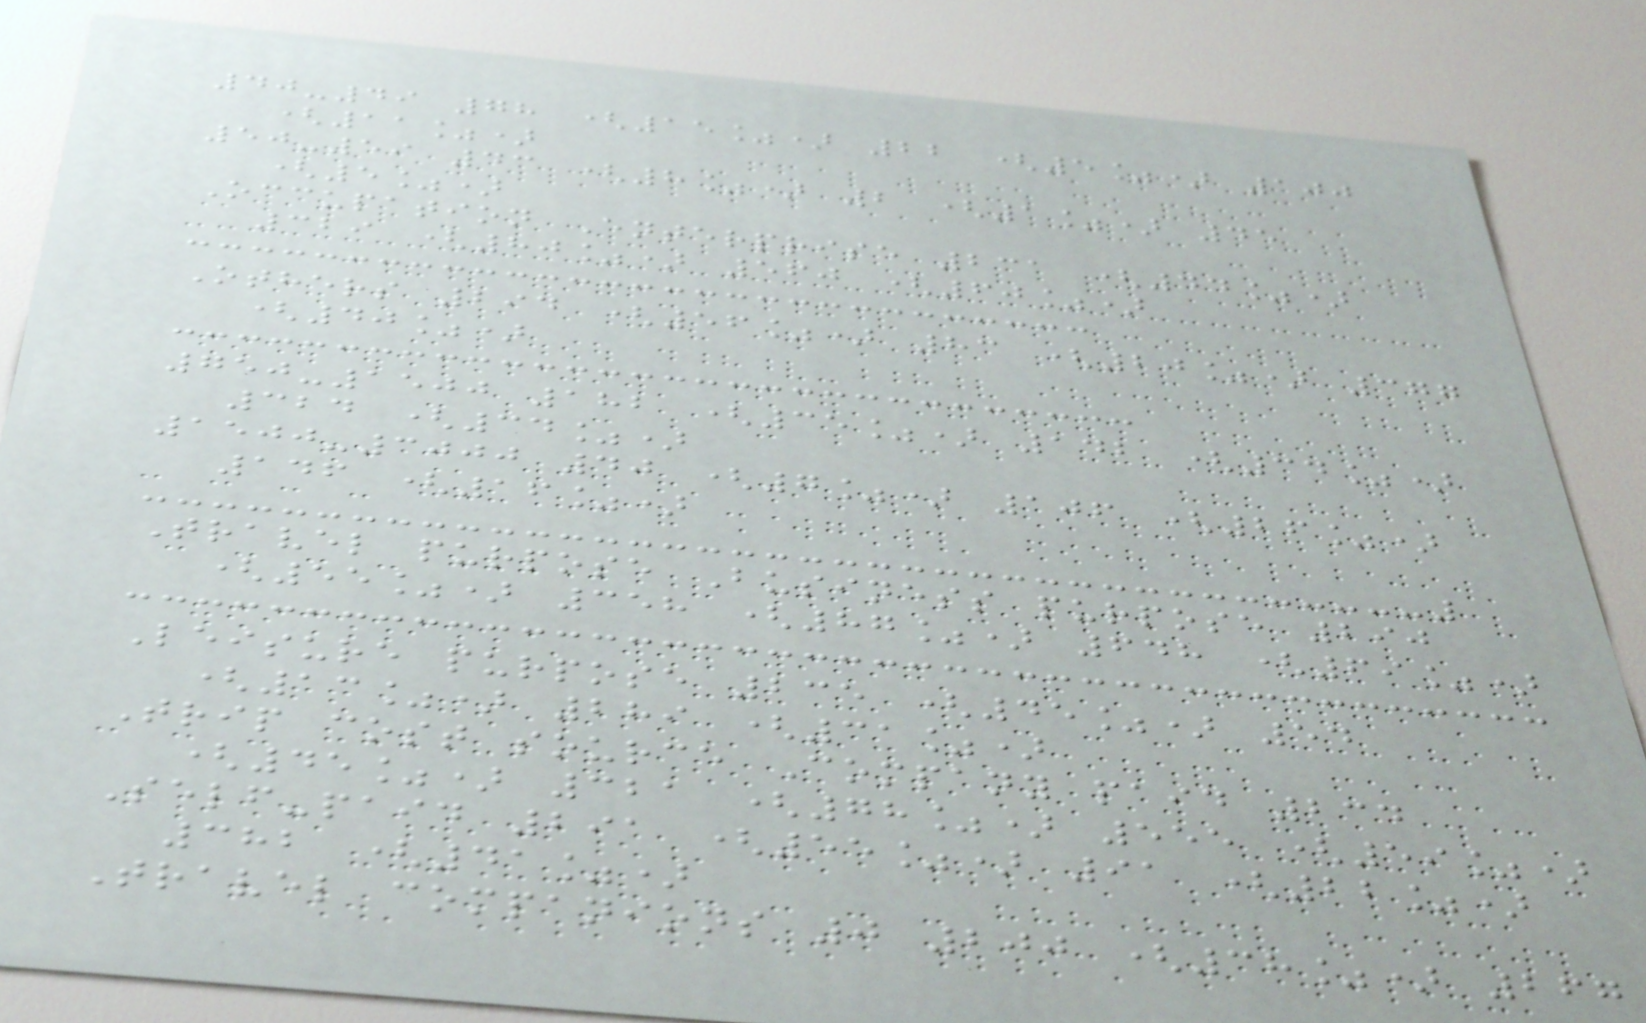40-49 78 (15%) 22 (5%) 100
(11%)
50-59 43 (8%) 2 (1%) 45
(5%)
Occupation Enterprise 231 (44%)
329 (80%) 560 (60%)
Others 294 (56%) 83 (20%) 377
(40%)
750-1500 182 (35%) 142 (34%)
324 (34%)
1500-3000 40 (7%) 106 (26%)
146 (16%)
Travel purpose Business purpose 290
(55%) 358 (87%) 648 (69%)
Leisure purpose 235 (45%) 54
(13%) 289 (31%)
Trip cost source Company paid 234
(45%) 321 (78%) 555 (59%)
Self-paid 291 (55%) 91 (22%)
382 (41%)
Travel companions 0 200 (38%) 267
